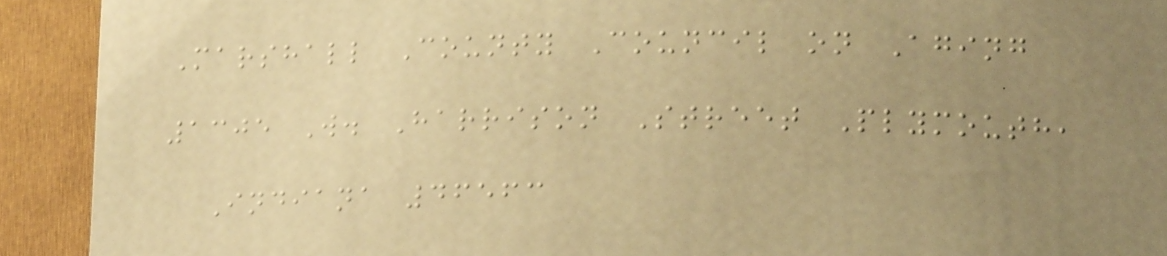Marshall County Council on Aging
1305 W. Harrison Street Plymouth,
Indiana 46563
